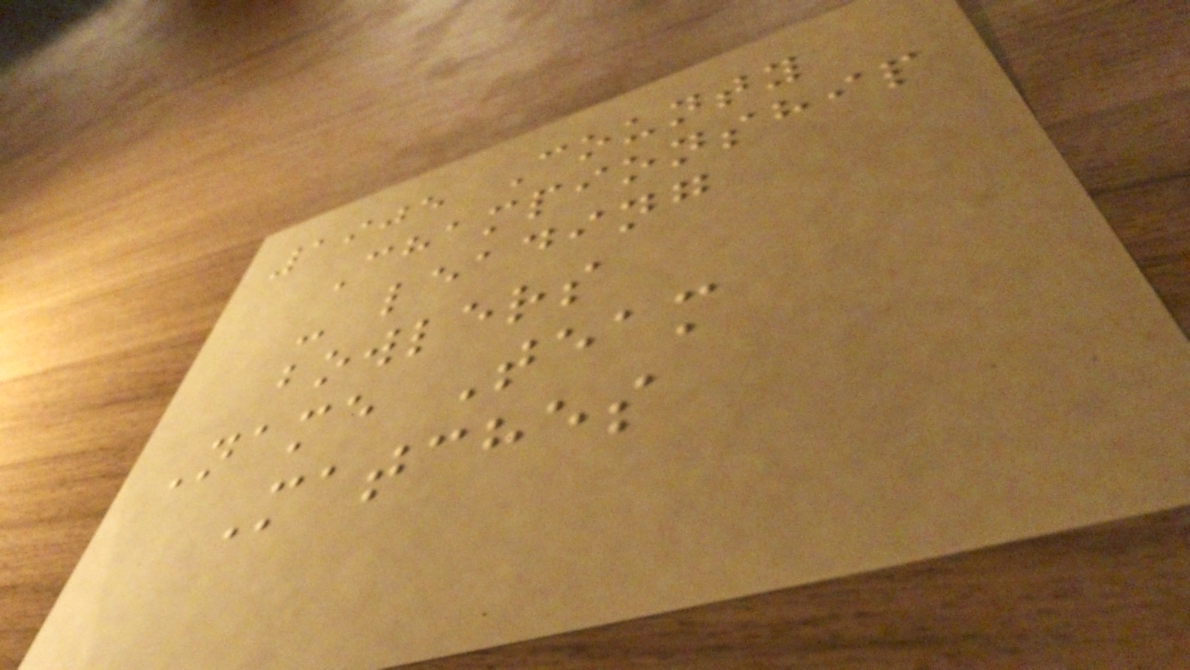1905 County
Championship
- leading
bowlers
Name Team
Matches
